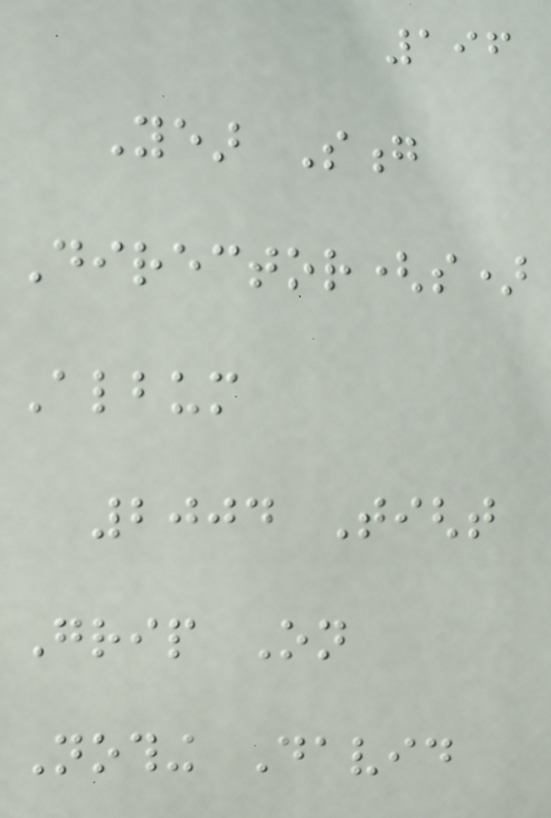196
Year Song
Director(s)
Album
2004 Tight
Grip On
Nothing David
